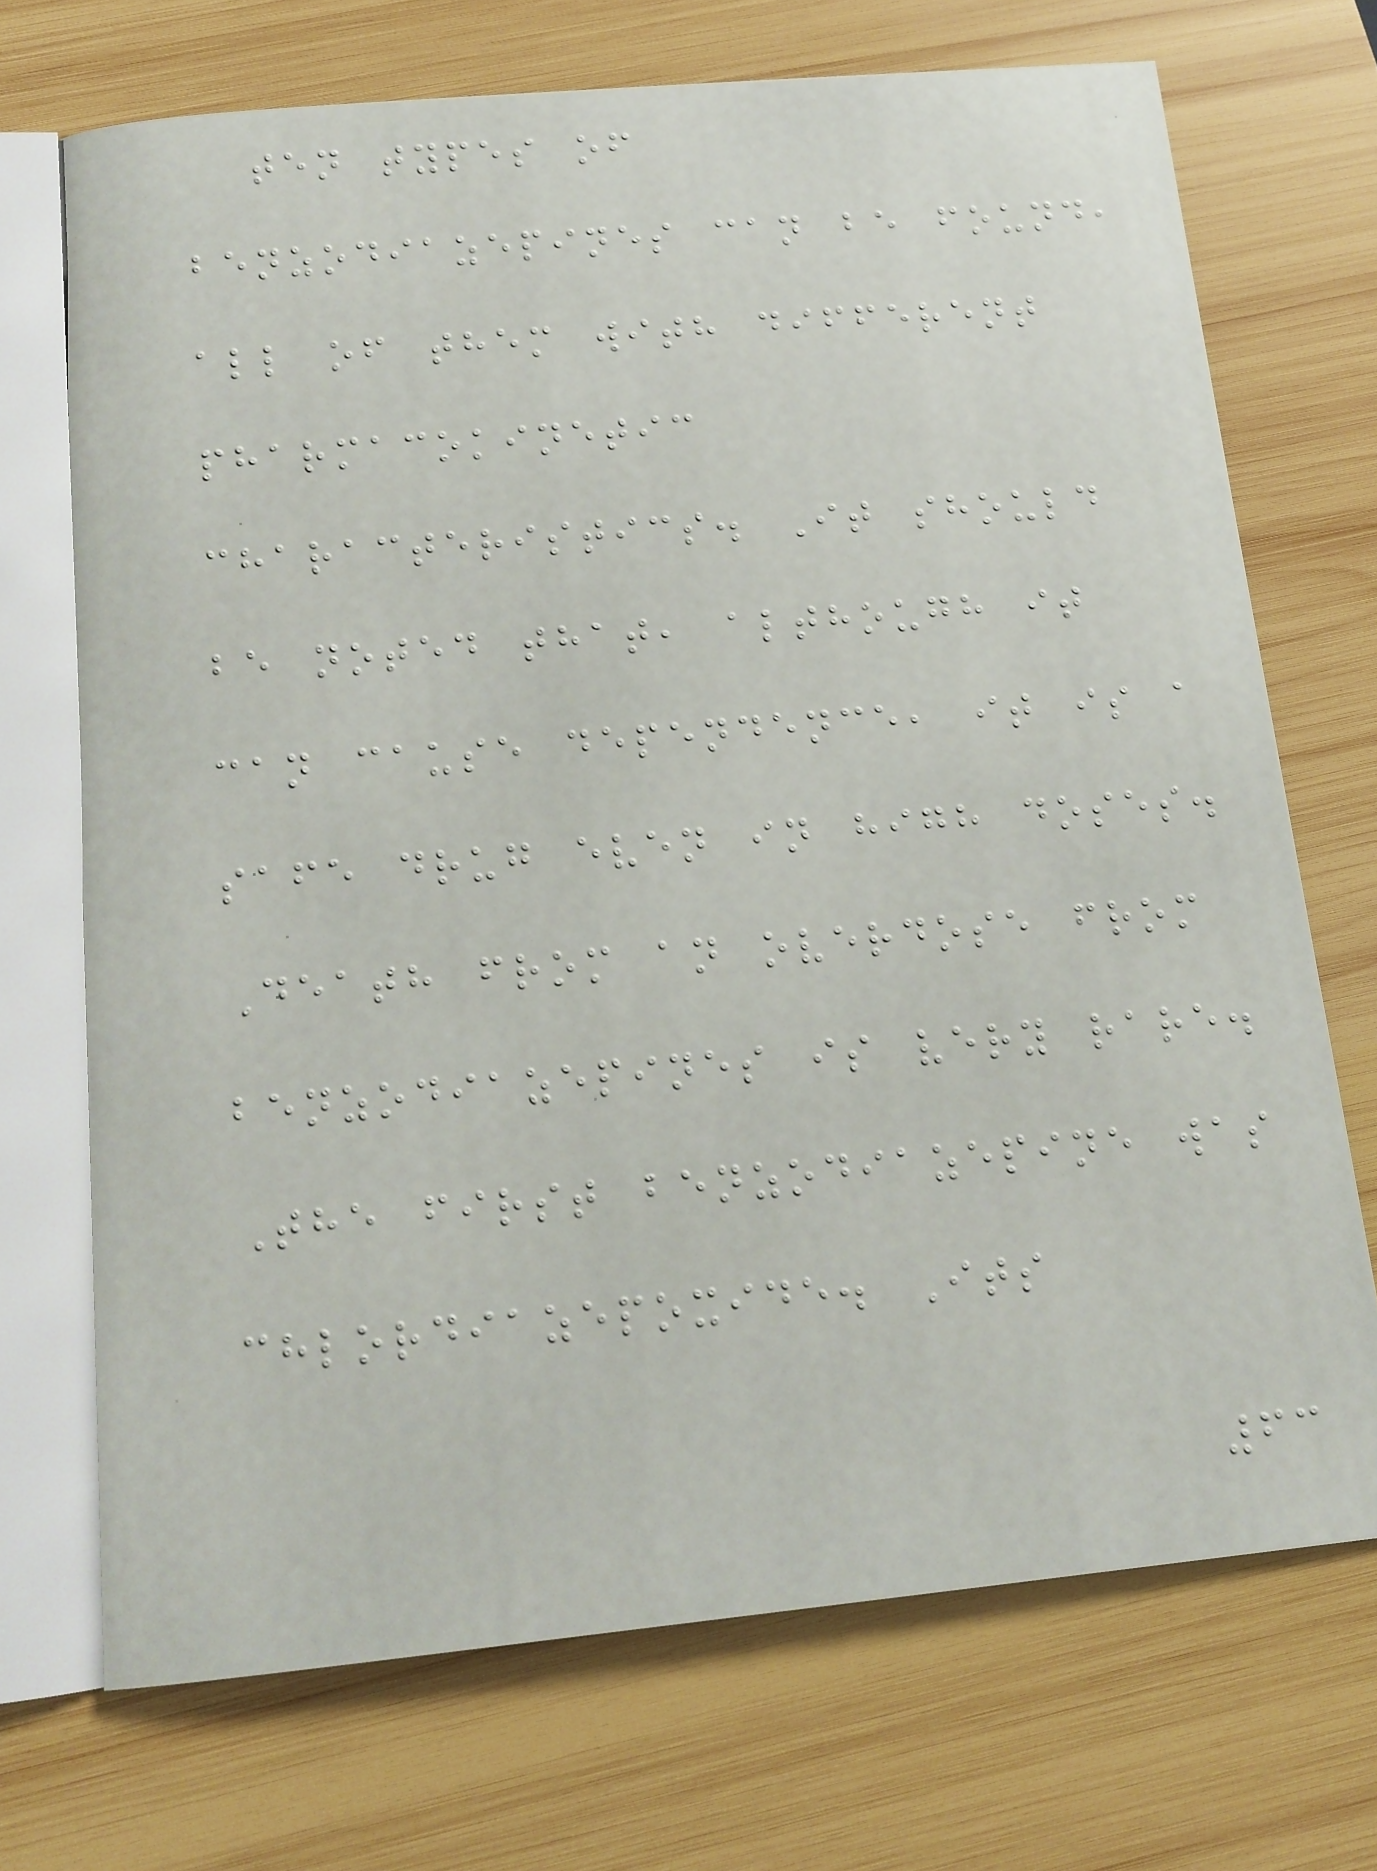ten types of
benzodiazepines can be found,
all of them with different
pharmacokinetic
characteristics. It should
be noted that, although it
can cause dependence, it is a
safe drug even in high doses.
Death from an overdose from
benzodiazepines is very rare.
The first benzodiazepine was
chlordiazepoxide. Its
63
